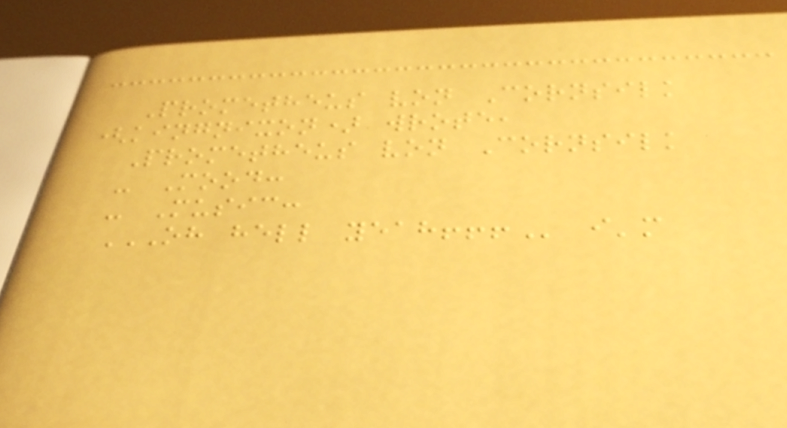Prometheus von Cornsilk
(kingnixon) wrote,
Prometheus von Cornsilk
- Mood:
- Music:
OH HELL YEAH!!! i'm
